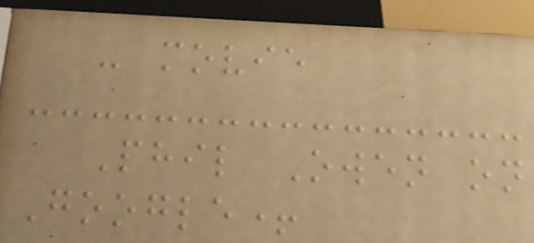- movie
Phil Owen on
Google+
